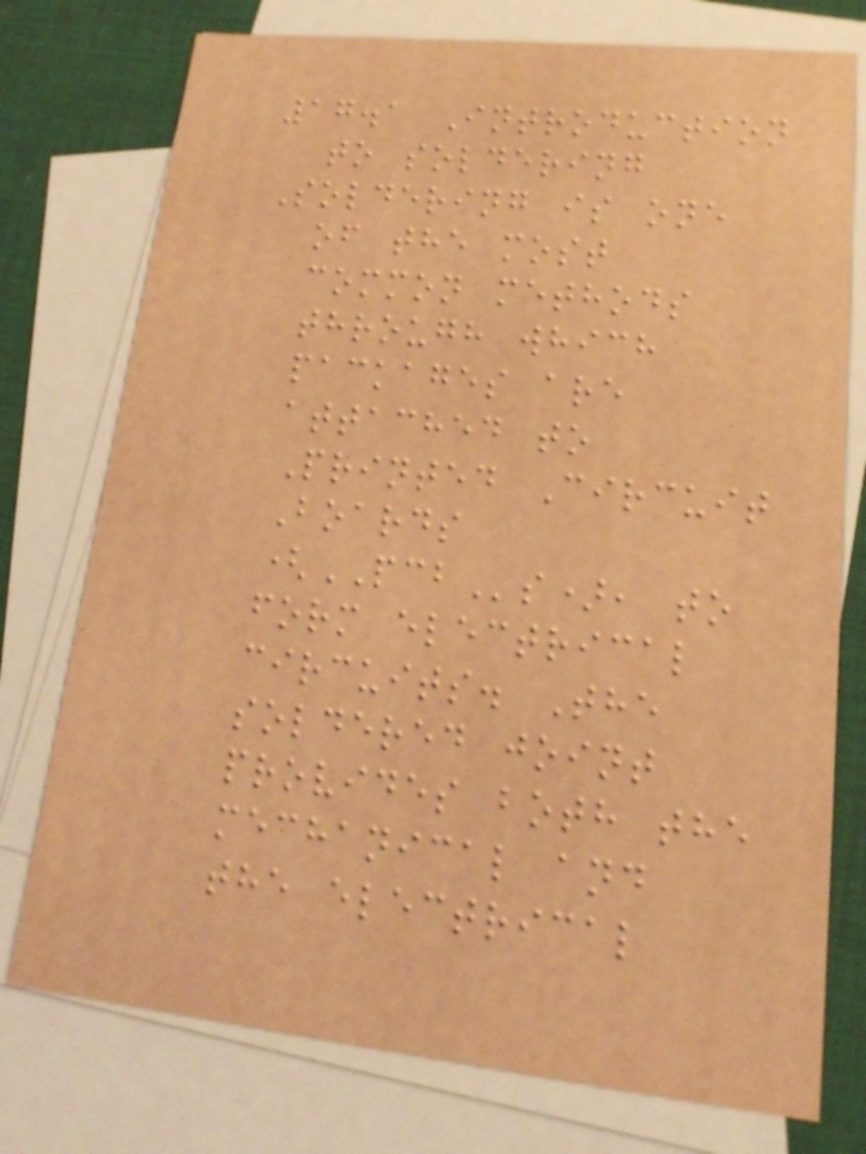17.1 Introduction
to soldering
Soldering is one
of the most
common methods
through which
packages are
attached to
Printed Circuit
Boards
(PCBs), to
form electrical
circuits. The
soldered joint
provides both the
mechanical and
the electrical
